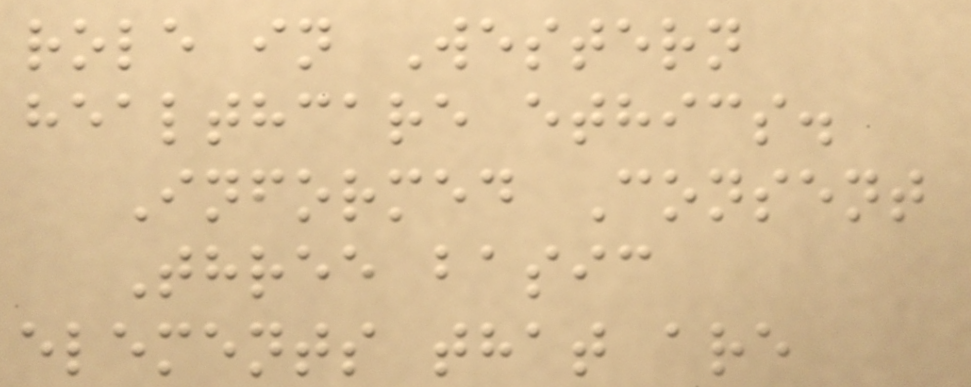role in Western
healthcare ethics.
Informed Consent
Three basic
elements that are
